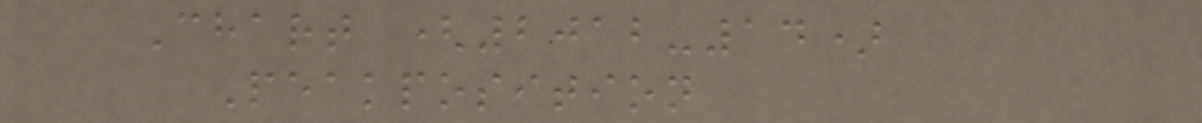Chart (2012-14)
Peakposition
